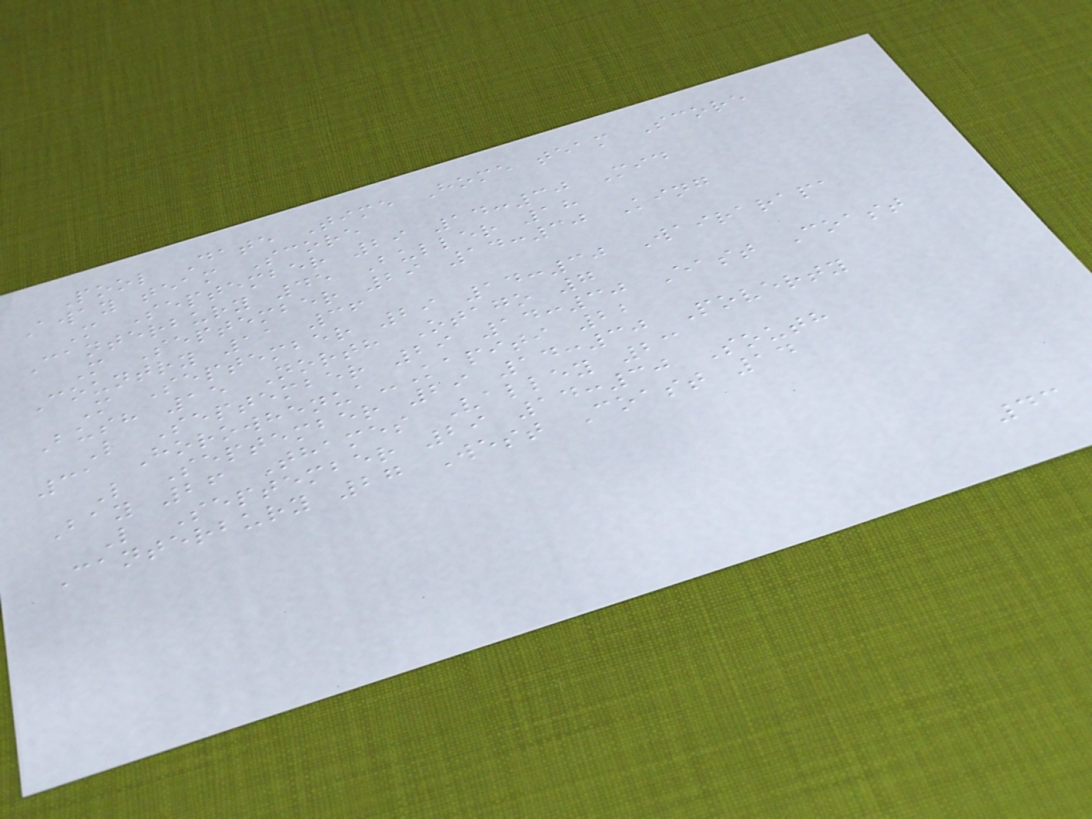Pool Date Time Home team Score
Away team Score
M September 29 14:30 Mid
Canterbury 45 Buller 18
M September 29 14:30 King
Country 11 36
M September 29 14:30 Wairarapa
Bush 15 North Otago 7
L September 29 14:30 East Coast
31 Horowhenua-Kapiti 22
L September 29 14:30 Poverty
Bay 26 Thames Valley 23
L September 29 14:30 South
Canterbury 27 West Coast 14
43
